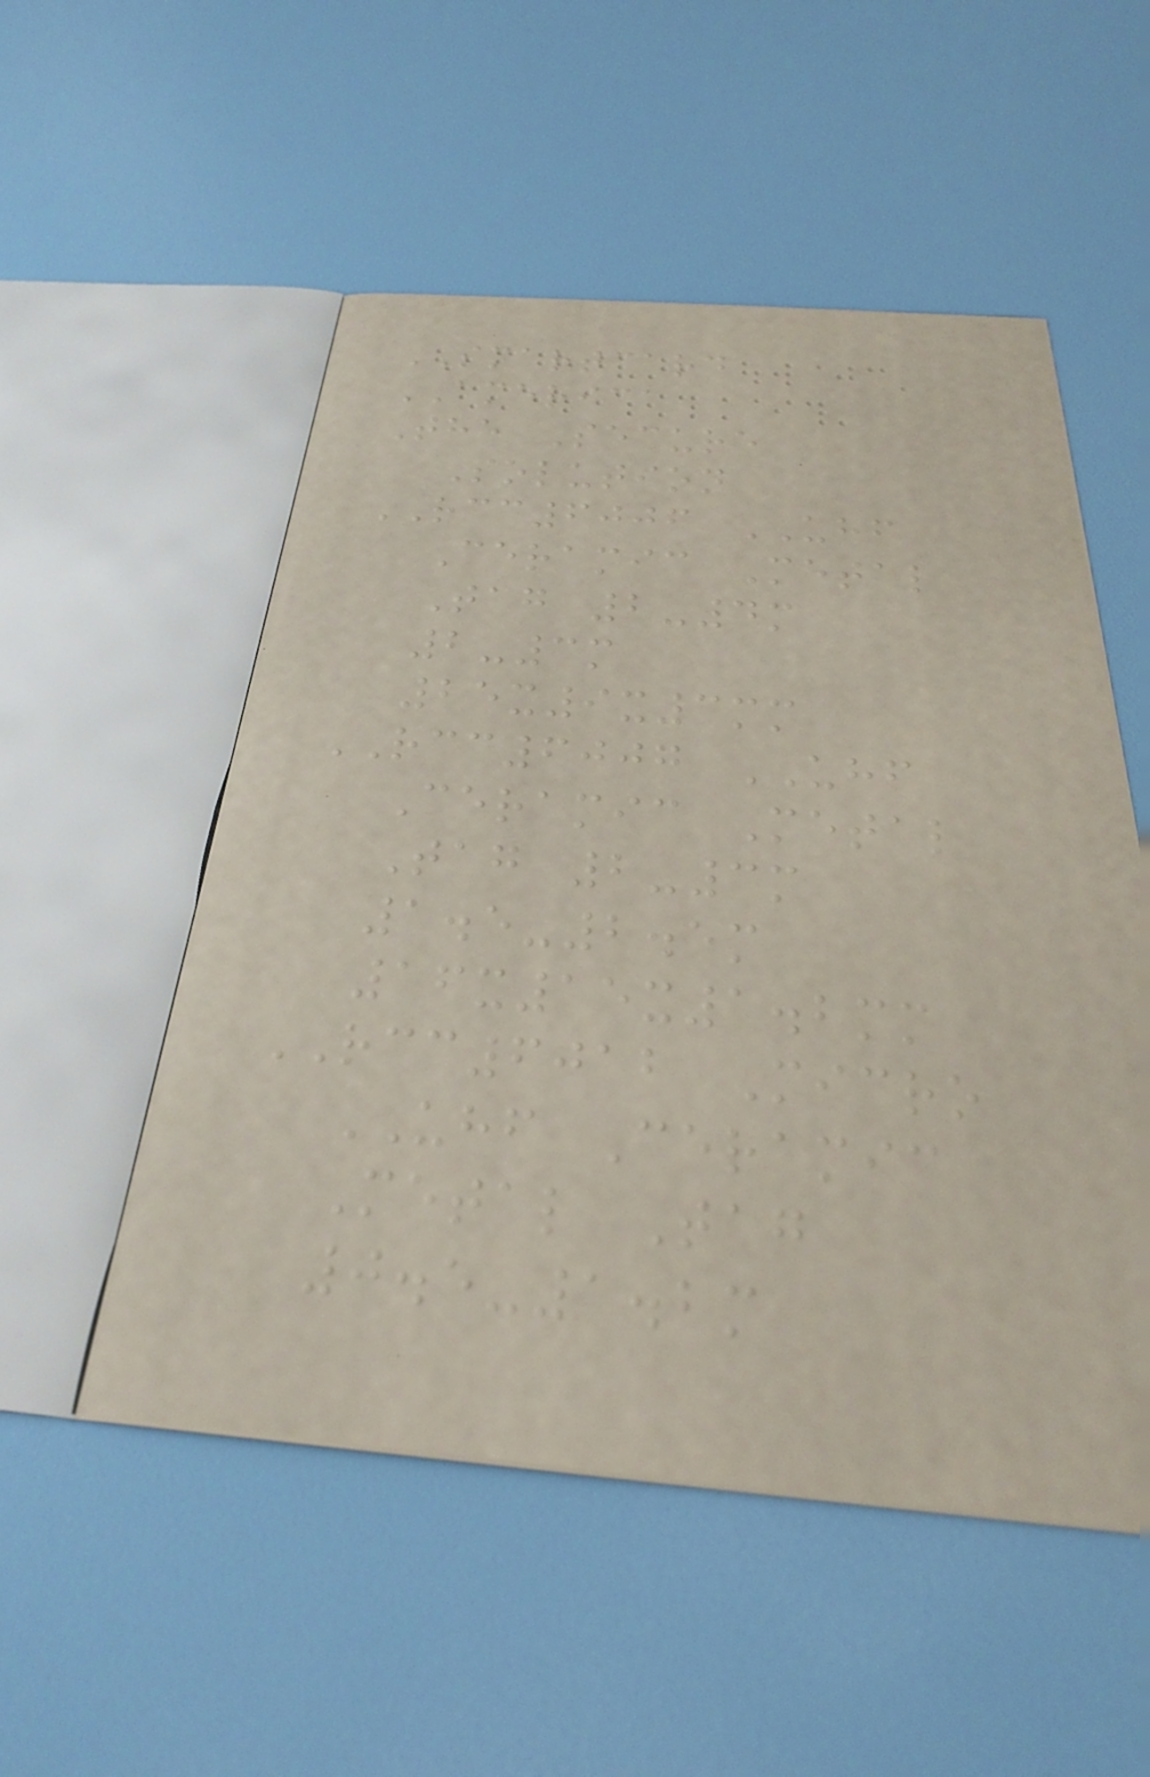SMARTCARD
AMERICA
The Secure
Solution
RCC6006 UHF
Ceramic Metal
Tag 2-4m
2-3m
25x9x3mm
RCC6007 UHF
Ceramic Metal
Tag 2-3m
1.5-2.5m
16x15x1.2mm
RCC6012 Micro
UHF Ceramic
Metal Tag
0.5-1.2m
